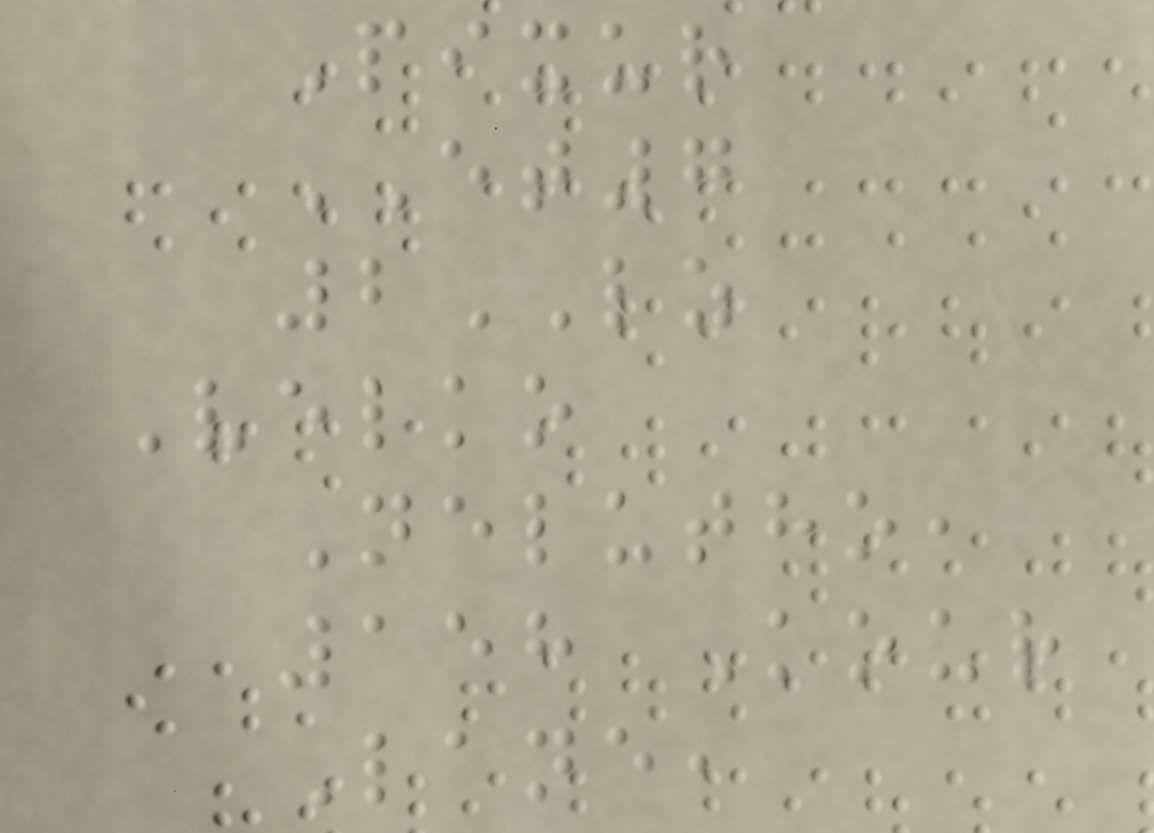Pixur
ET7
2LZ
Velko
Nelutho,
158 Kour
Lane,
